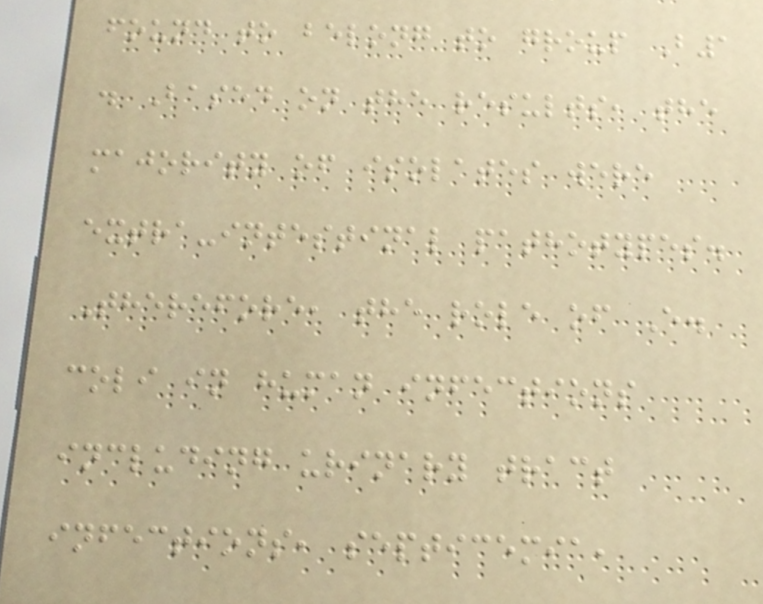found to belong to group B1
. Based on the results, the
majority of isolates were
extra-intestinal pathotypes.
Therefore, the role of E.
coli in human infections
including urinary tract
infections, septicemia,
